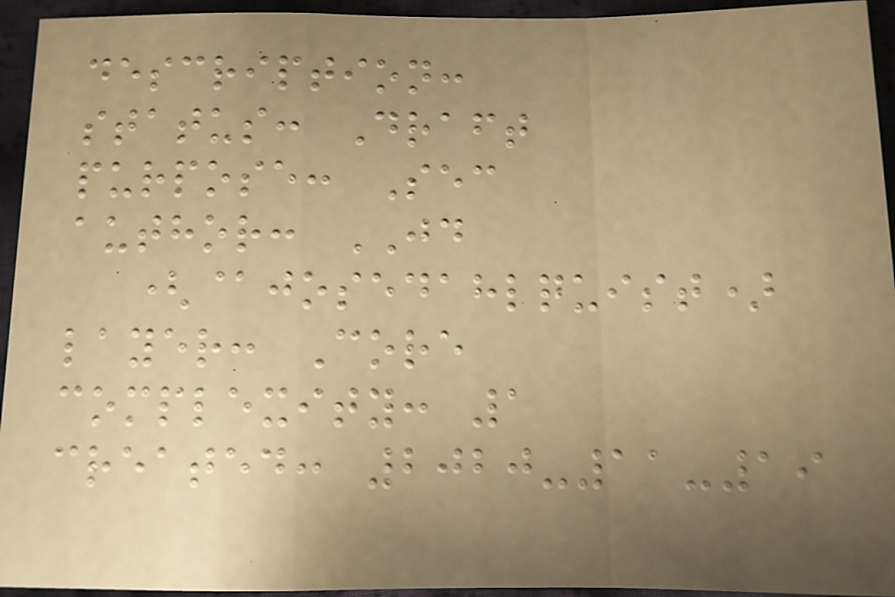description:
status: Draft
purpose: Sec
author: JD
(@josedahlquist)
layer: Core
complexity: 1
created: 2020-11-19
